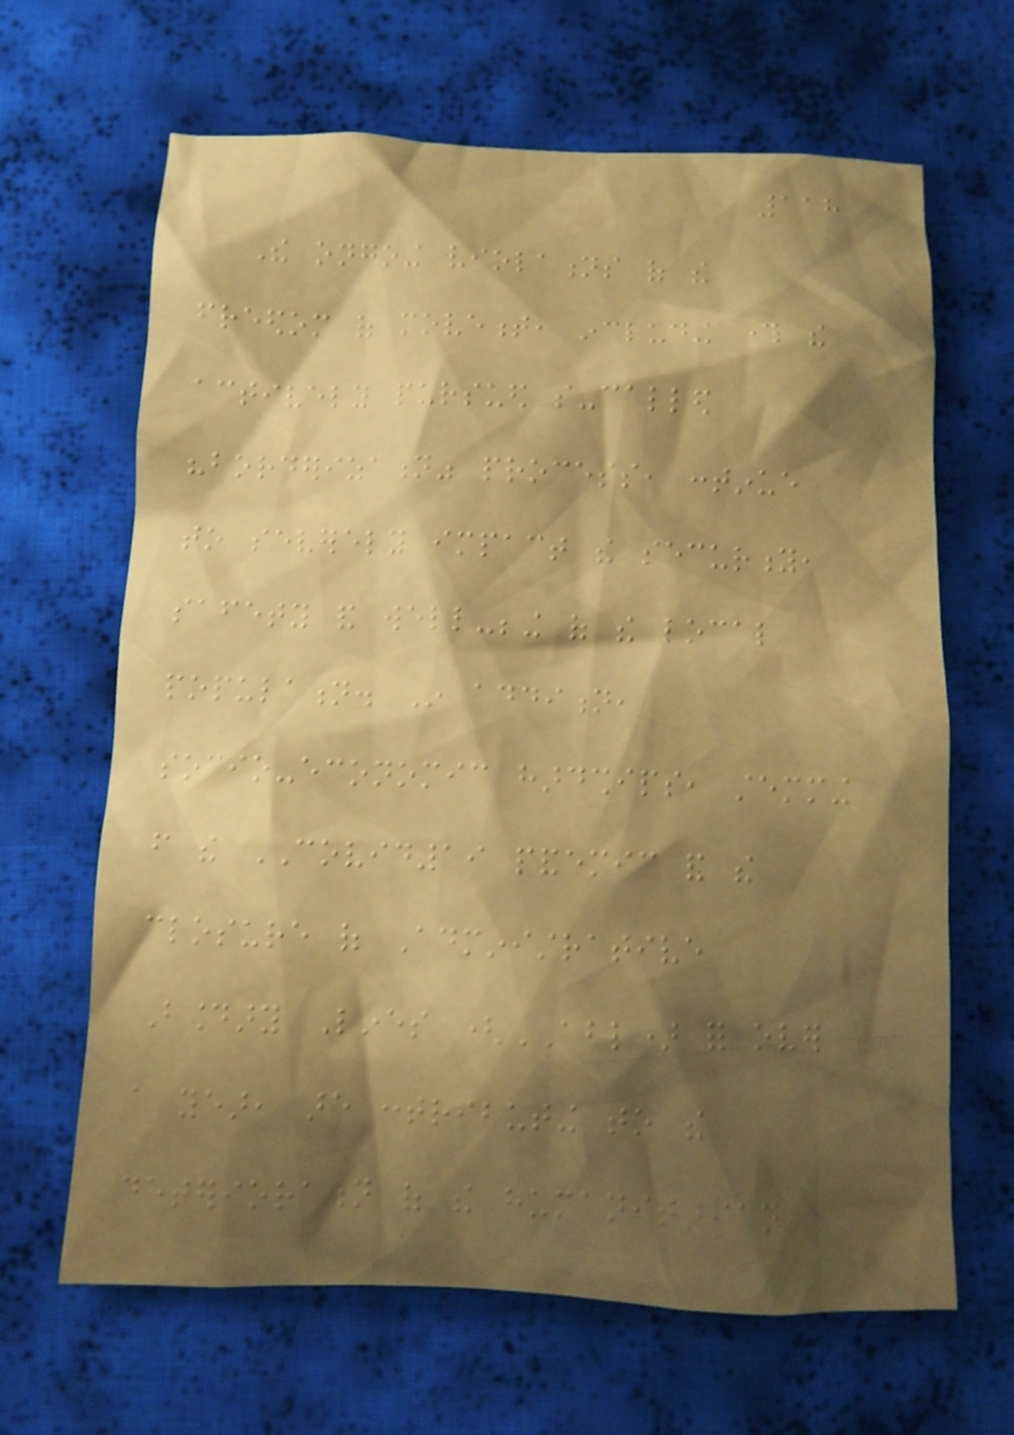118
The ongoing violations of the
freedom of movement, including through the
actively pursued so-called
"borderization" process, continue
to severely impact the security,
safety and well-being of the local
population. In addition,
socio-economic hardships, stemming
from the COVID19 pandemic and the
closure of Administrative
Boundary Lines (ABL) for over
a year, are contributing to the
deterioration of the humanitarian
